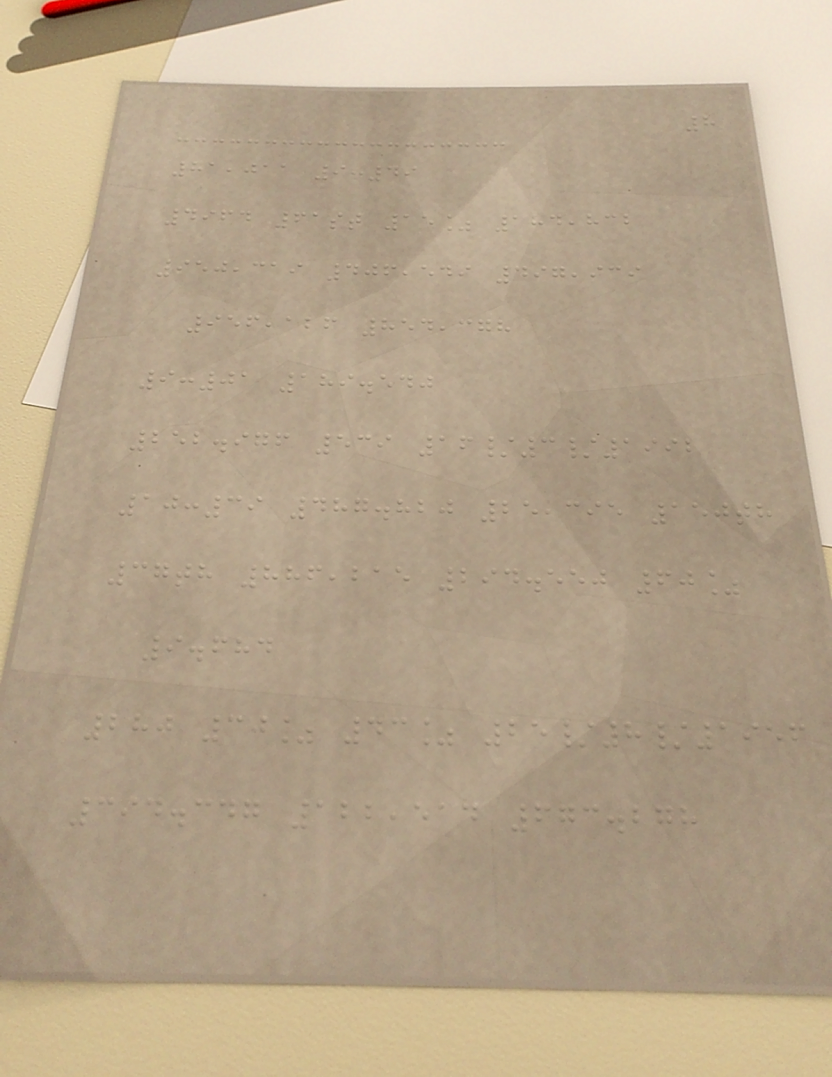8
81,011 9:49
4964 61st 15% 184,832
950,319 406,549 497,939
956,126 854,378
9:01 189.540
252.976 539 16/3/1992
10:39 487.820 25,395 150th
37th 886,215 294.550 60%
9.684
280 30% 43% 25/8/1956
394.347 122,514 673.278
